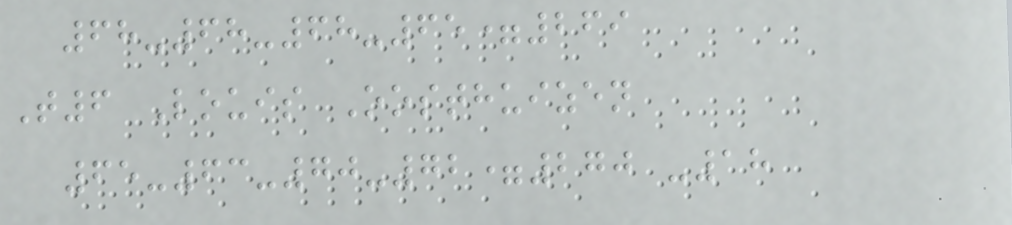68-68-68-65=269
T6 Louis Oosthuizen
65-63-70-72=270 -18
